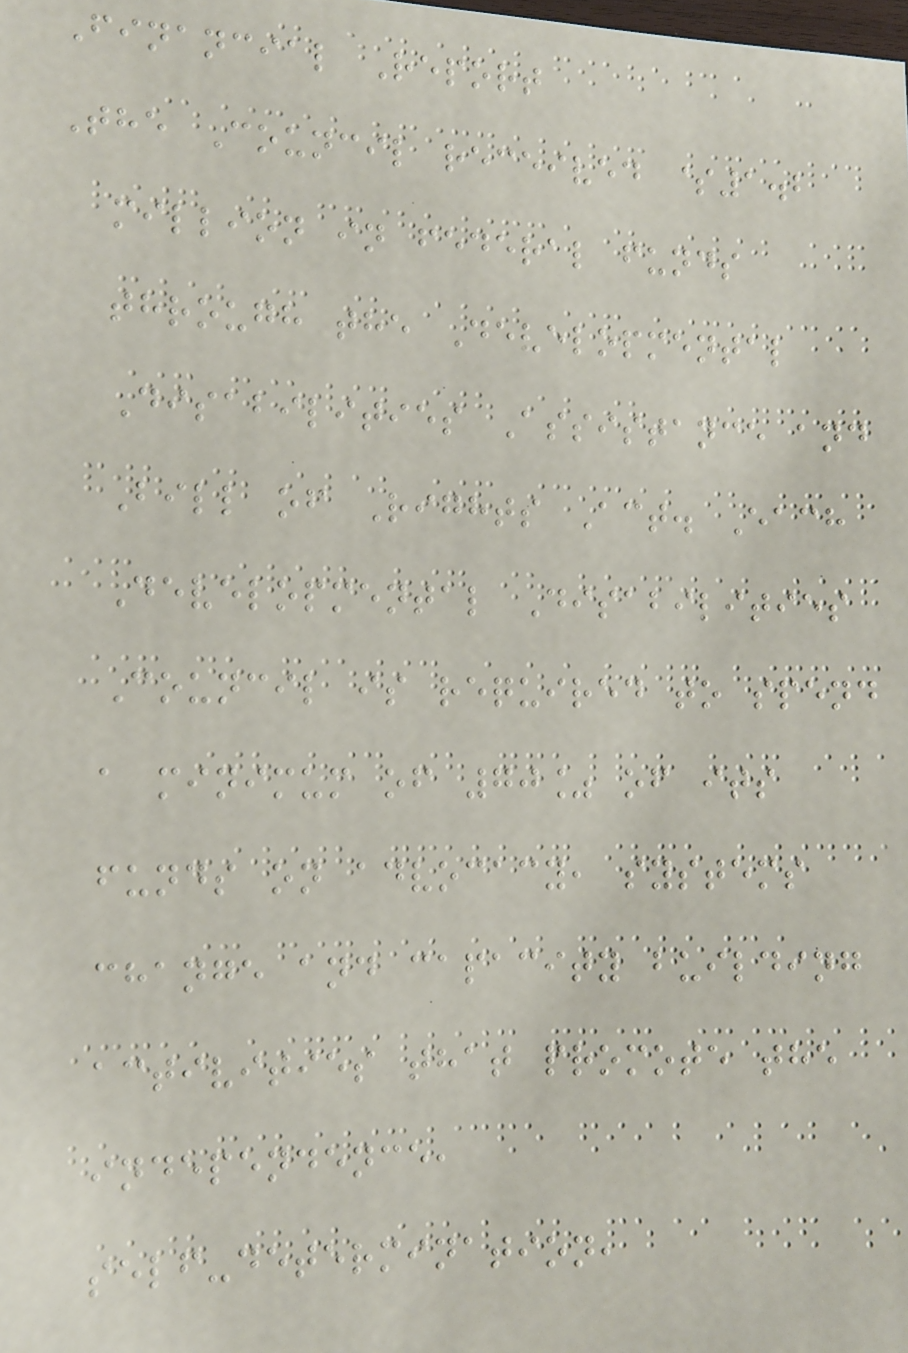Financial Report
The Council received $1.2
million in federal funds
through the Developmental
Disabilities Assistance and
Bill of Rights Act. Each
Developmental Disabilities
Council is required to spend
a minimum of 70% of its
funds on advocacy, systems
change and capacity building
activities that promote the
independence,
self-determination,
